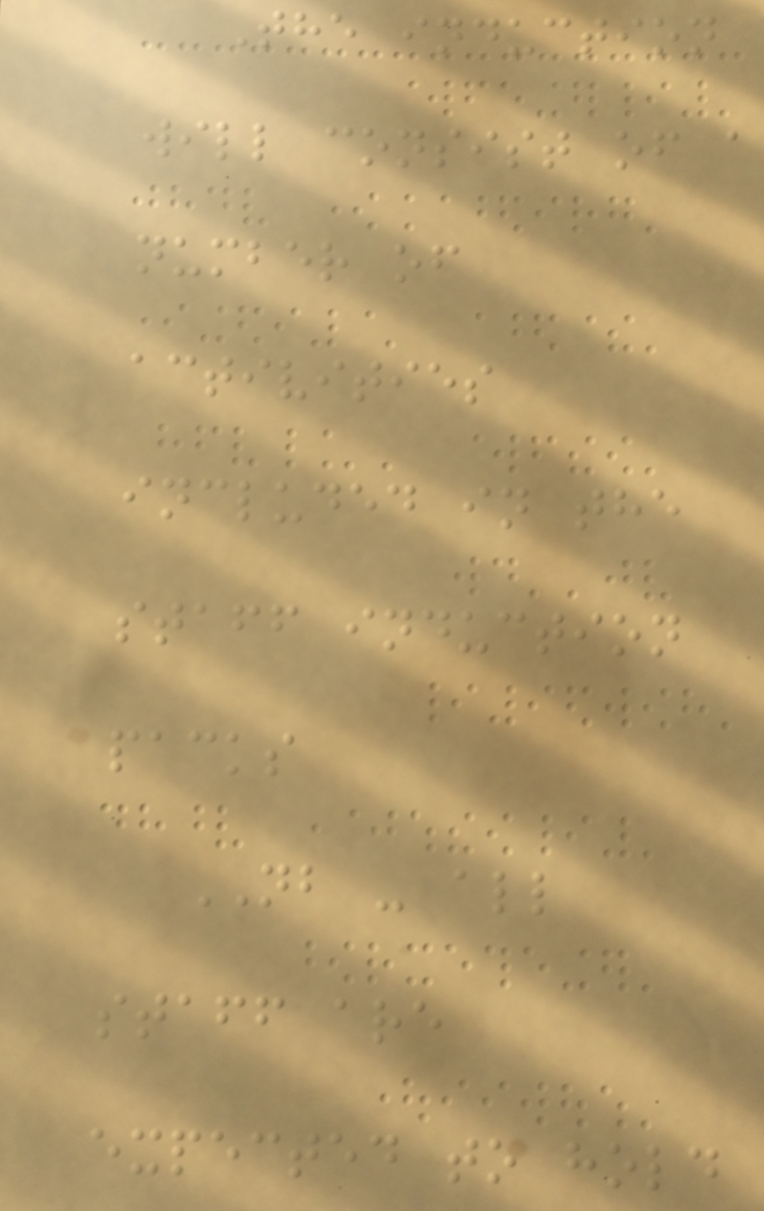The induction
will consist of a
number of
activities
included in the
staff induction
packs
NB - all
staff are
expected to hold
